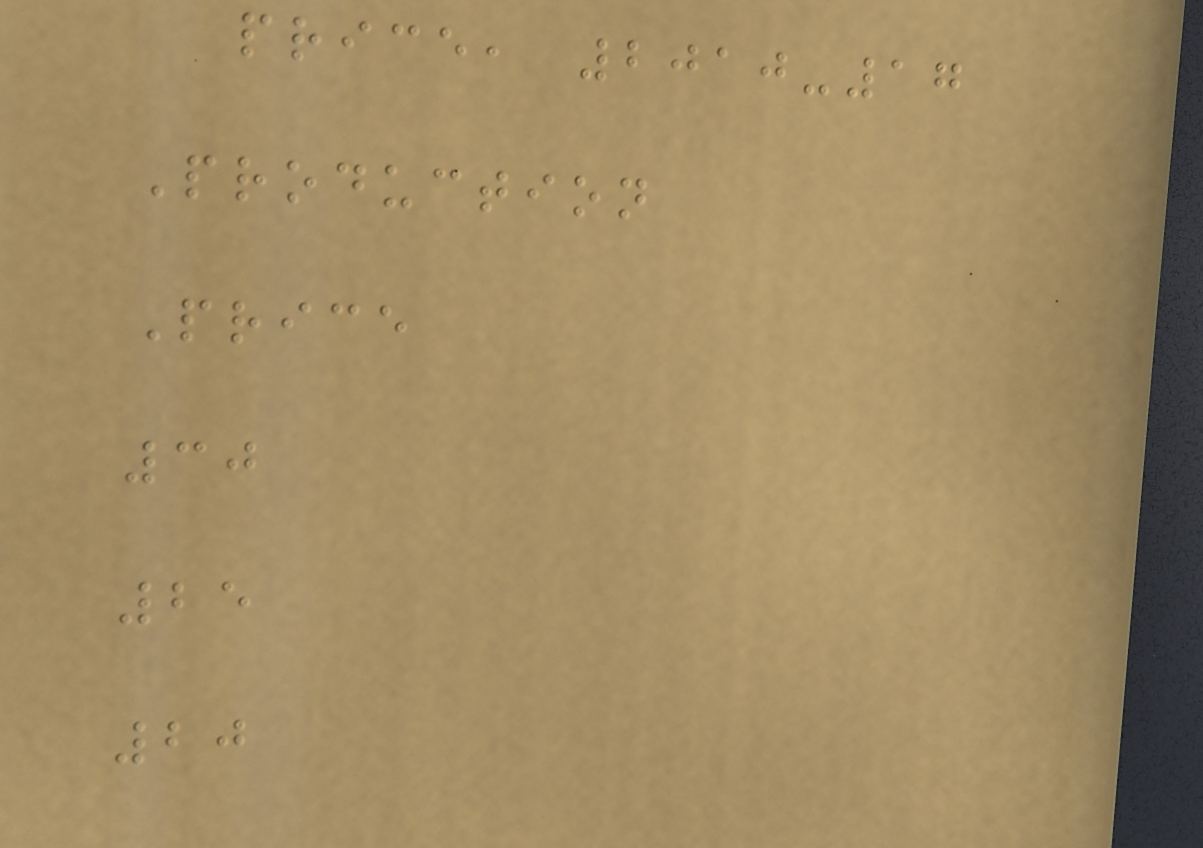price, 2010-17
Production
Price
30
25
20
